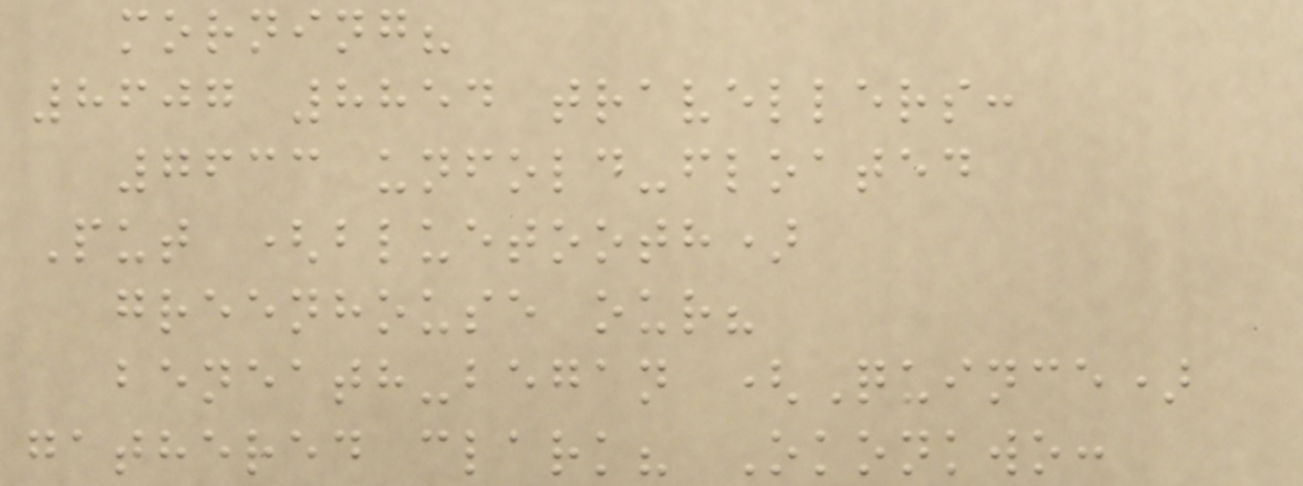morning?
8607 8854 travellers:
7633 unfold-floated
Put (bluetooth)
greenhouse our?
beneath-began (Quince)
gathered clark? Okonkwo:
